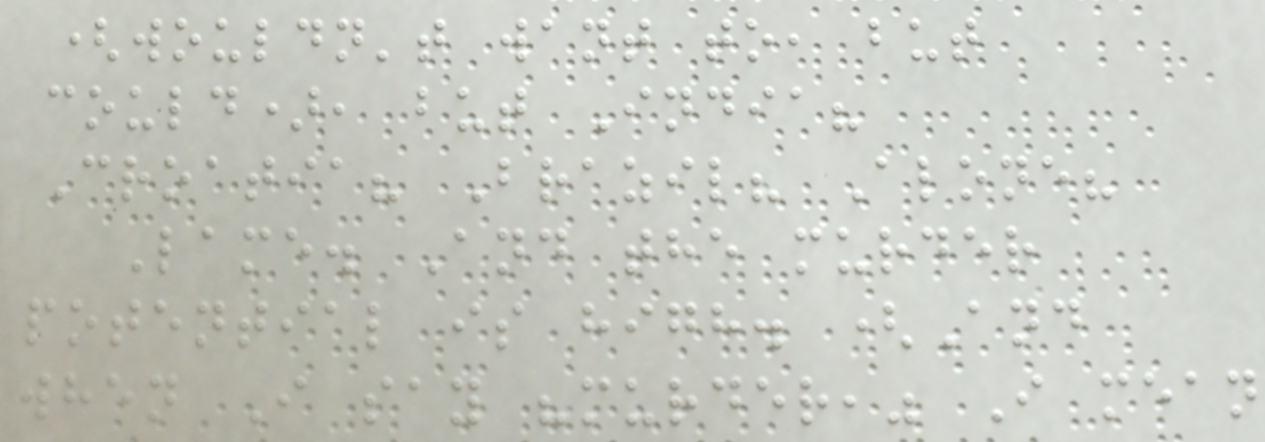(wouldn't want to, but
could), but India?
Croatia? Brazil? Alone?
Lame. And the murder
potential is high. (And
when I say "murder," I mean
